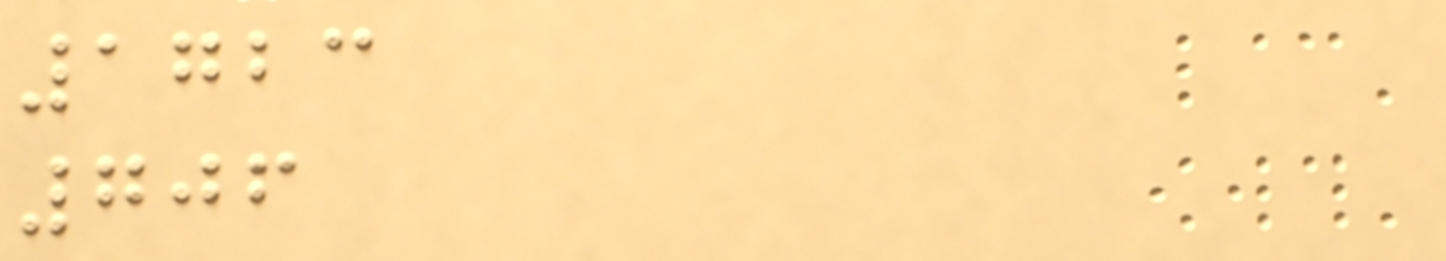1723
706
